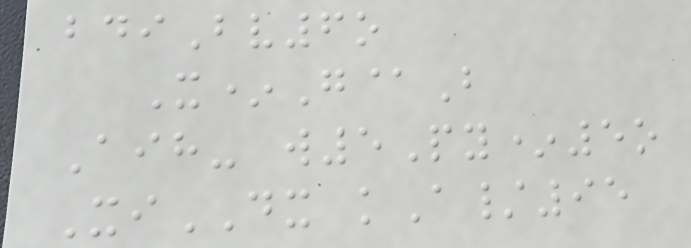bdiBv6o
X*G@B
Aih- w5Py*5o
XiDX kA/95
